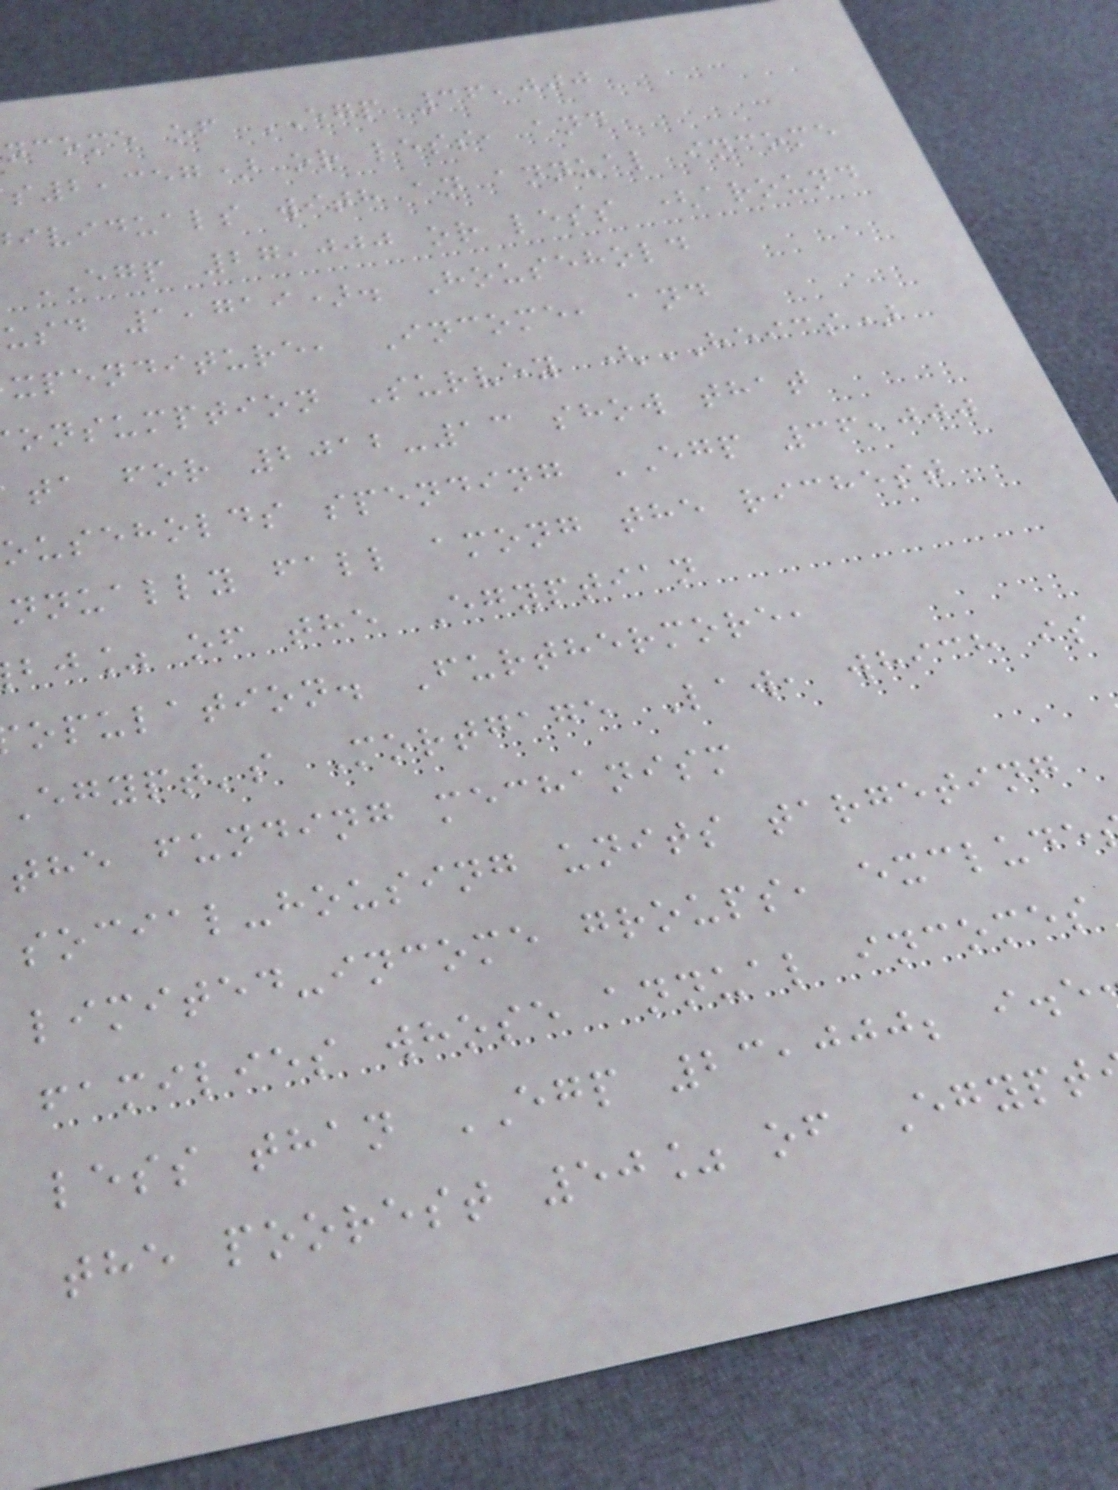ncome of EGP 36,000
2,357) or less, and
ividuals with an annual income
EGP 27,000 or less (around
usd 1,719). Household
xpenditure, Income, and
onsumption Survey (HEICS)
ta for 2012-13 show that
ouseholds spending EGP 36,000
nnually fall among the richest
bj% of the Egyptian
opulation. Furthermore,
Egypt's Mortgage Law, which is
the funding mechanism
social-housing units targeting
limited-income groups, exclude
families whose annual incomes
less than EGP 23,000; i.e
the poorest 50% of Egypt
